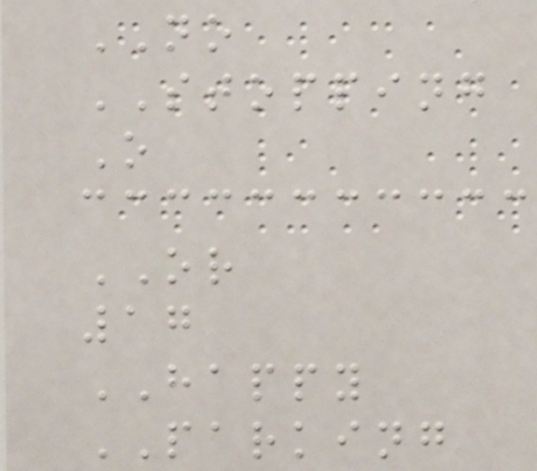NO
STOPPING
O
OR
17
HAPPY
PARKING
